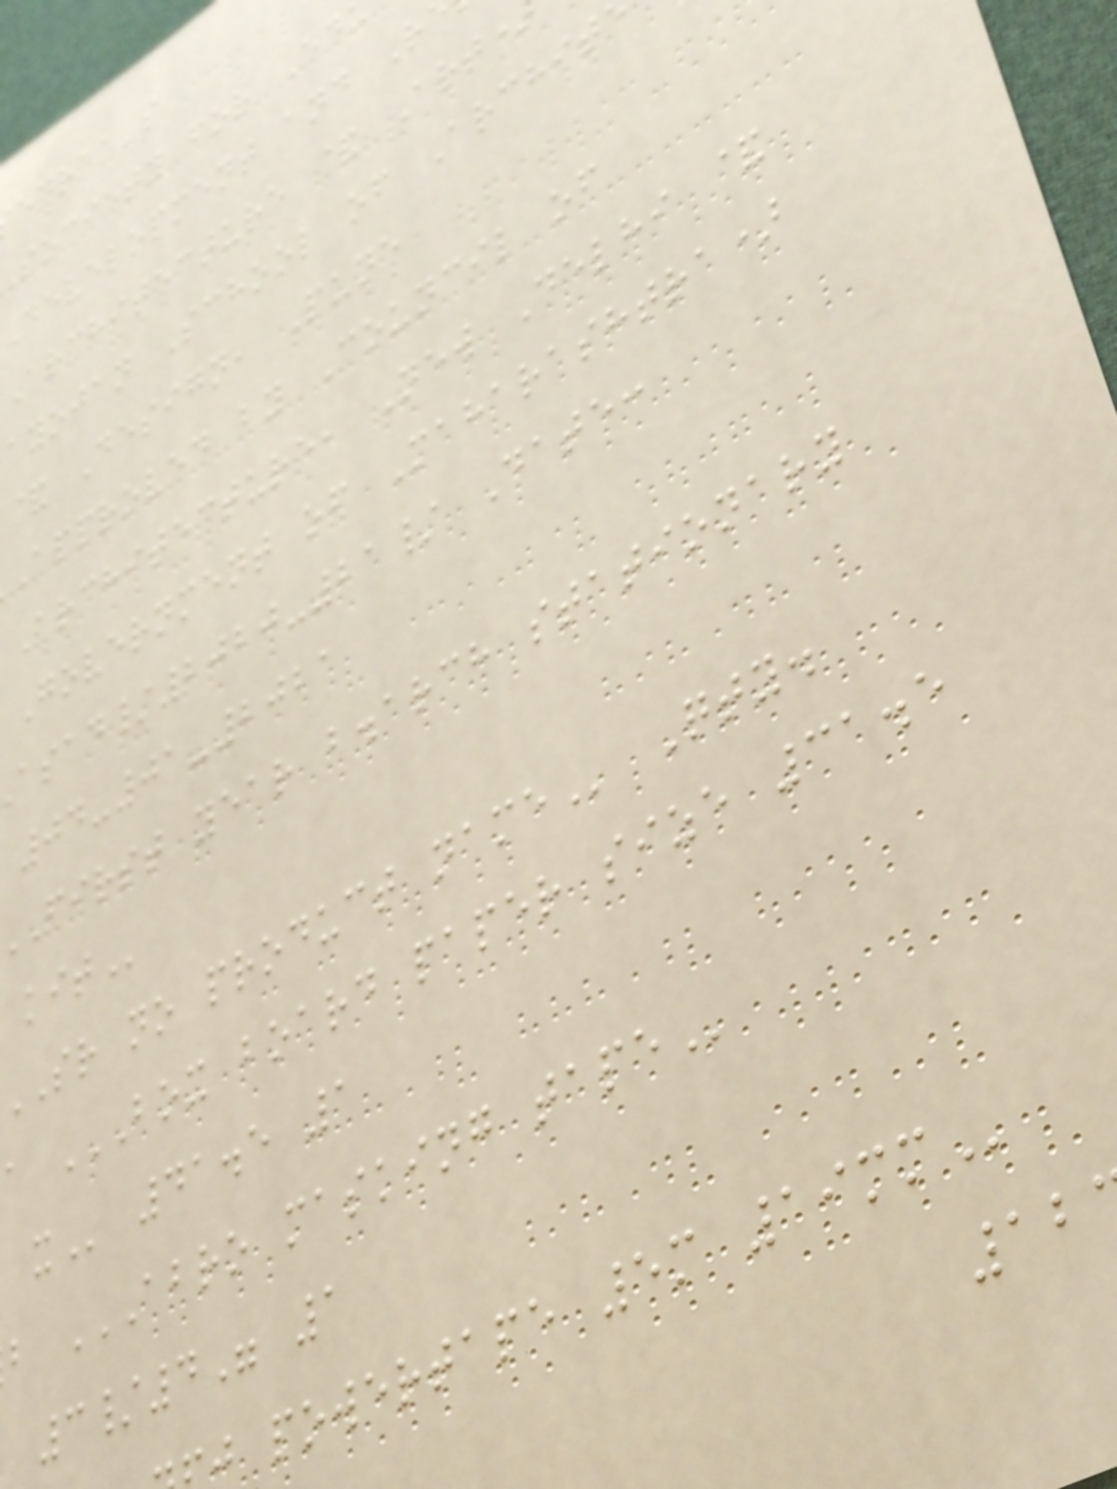edraa's
society for Ed
Development and R
Architecture & Art
ayojan School of Archit
& Design, Pune
Approved by Council of
Architecture, New Delhi &
Government of Maharashtra)
asad/2020-21/ Date:
04-01-2021
first year b.arch stationary
SR no product
41.5 1
b ABRO MASKING TAPE
3/4" 1
j powertape 5m
